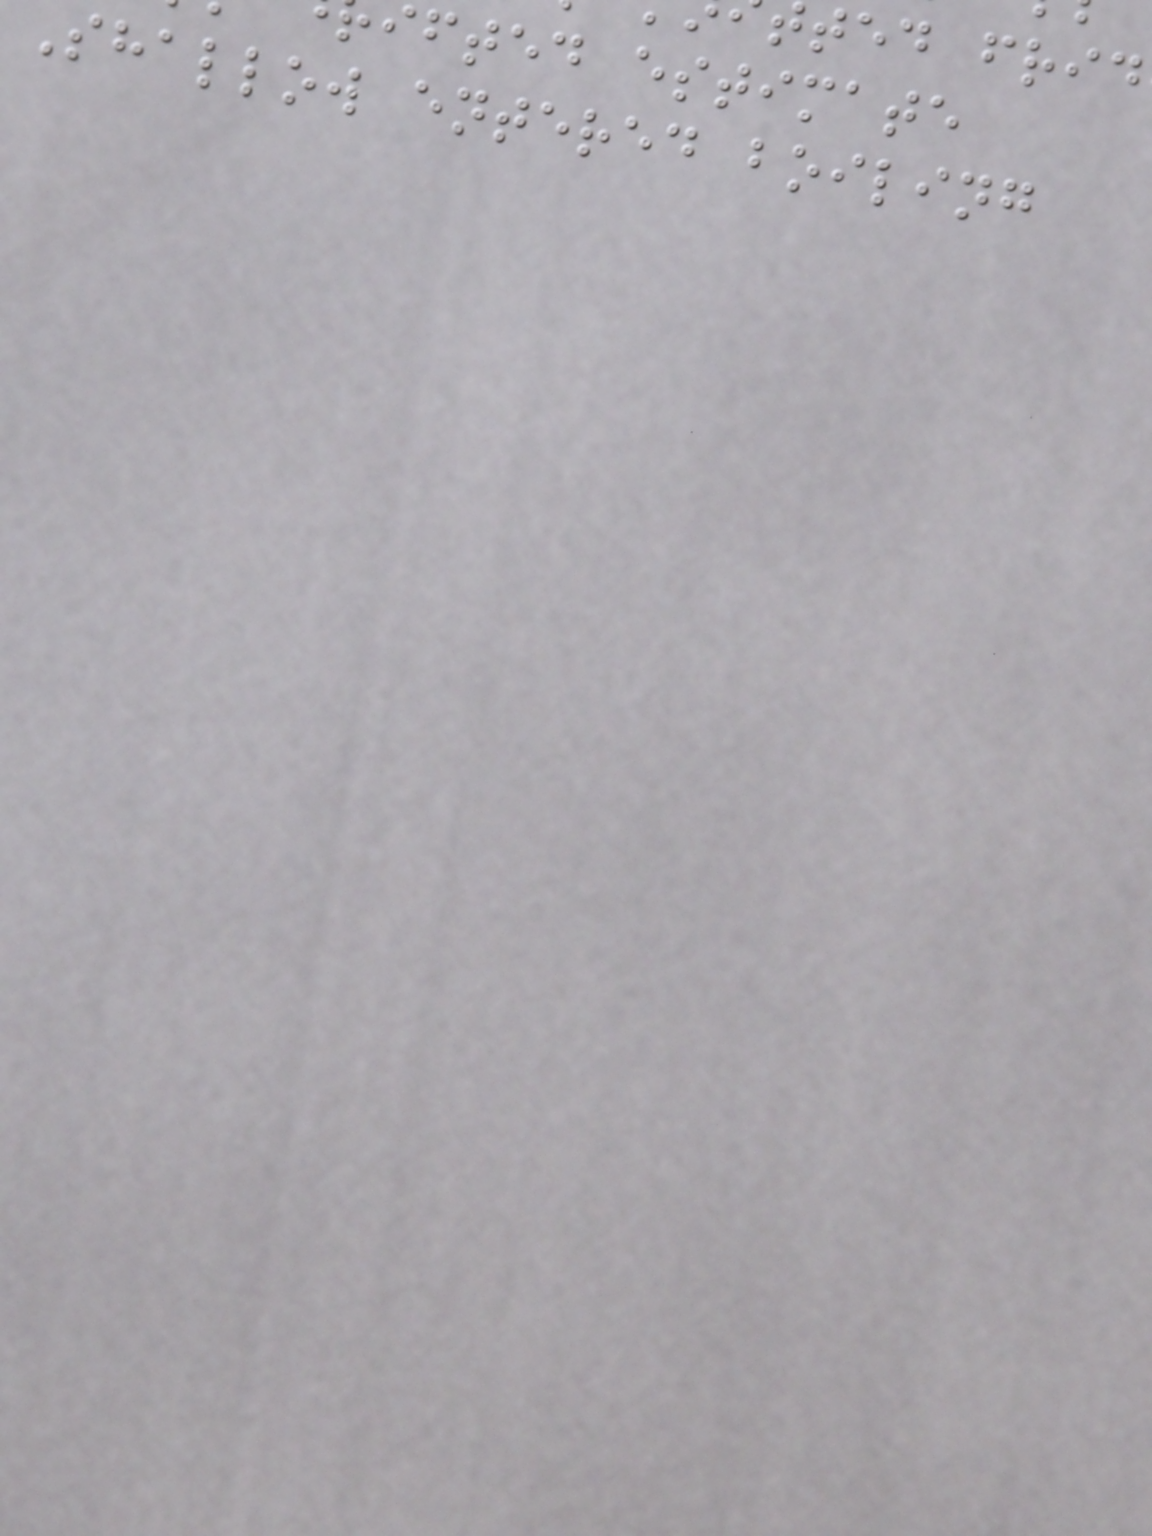ted frid
ifted estimate
shallow entered boiling
